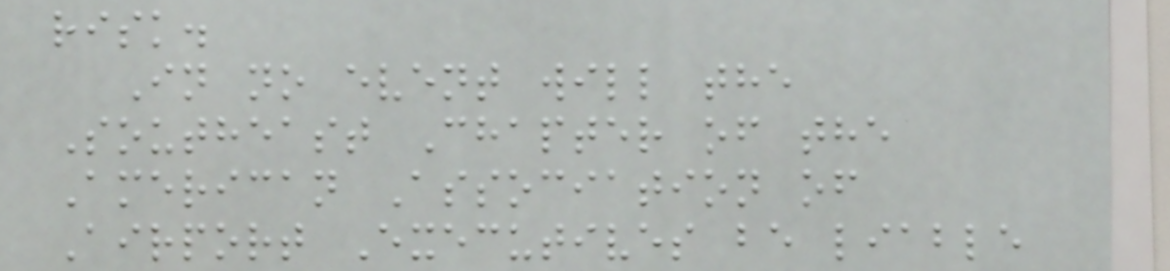risk.
In no event will the
Southeast Chapter of the
American Association of
Airport Executives be liable
